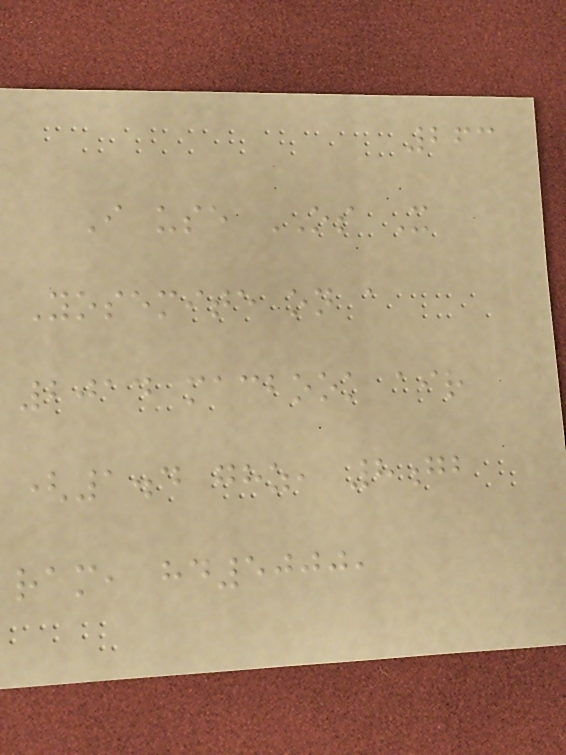263
I use OS X
Yosemite on a
2014 macbook air
(1.4 ghz, 8gb
ram, hd5000,
